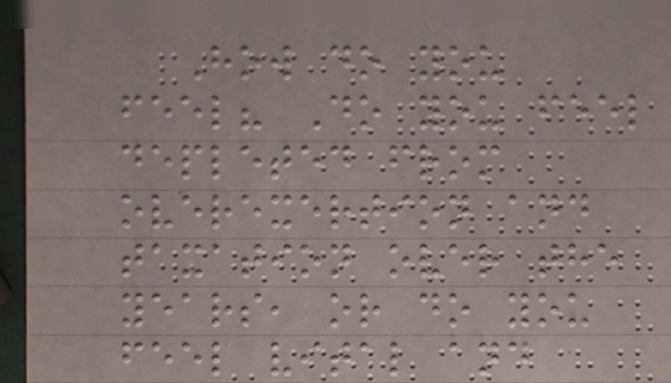How do you
feel? Do you feel
depleted from
overexertion and
taxation over the
years, or do you
feel vital and
